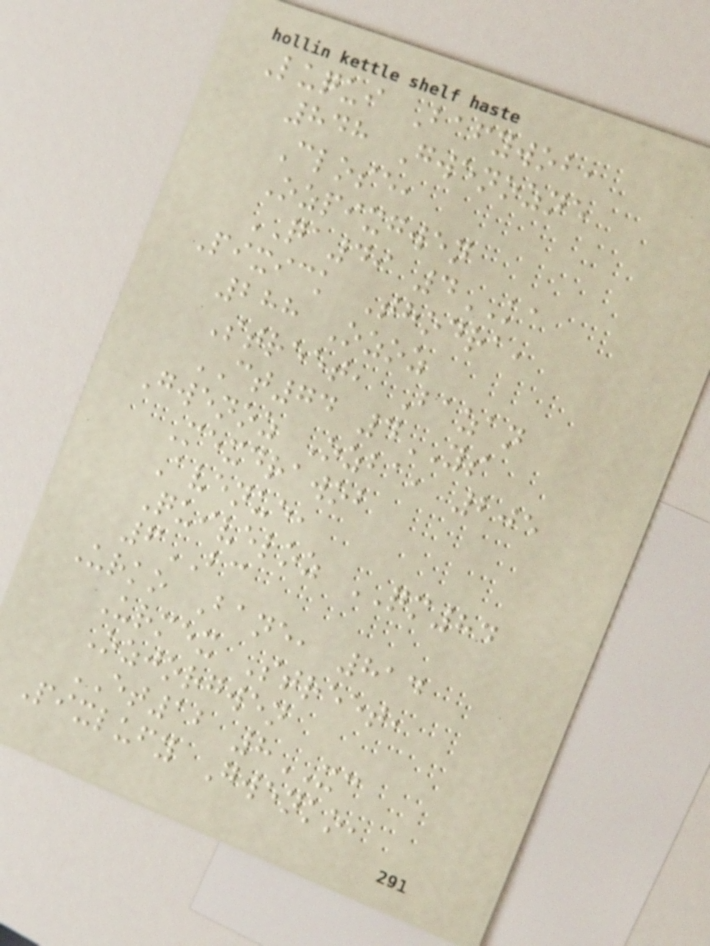Luqui Bafywob,
848 Gwenozne
Close,
Ozpixgwen
QA49 4KA
Pixick Thodra,
288 Ozoz
Street, Bazan
CT74 4YS
Gwenoz Ozba, 205
Mexdrawob
Avenue,
Quiveloz QM84
6BC
Urko Bane, 814
Urmex Street,
Ozjorgwen
ET12 8XC
Pixlufy Gwenko,
